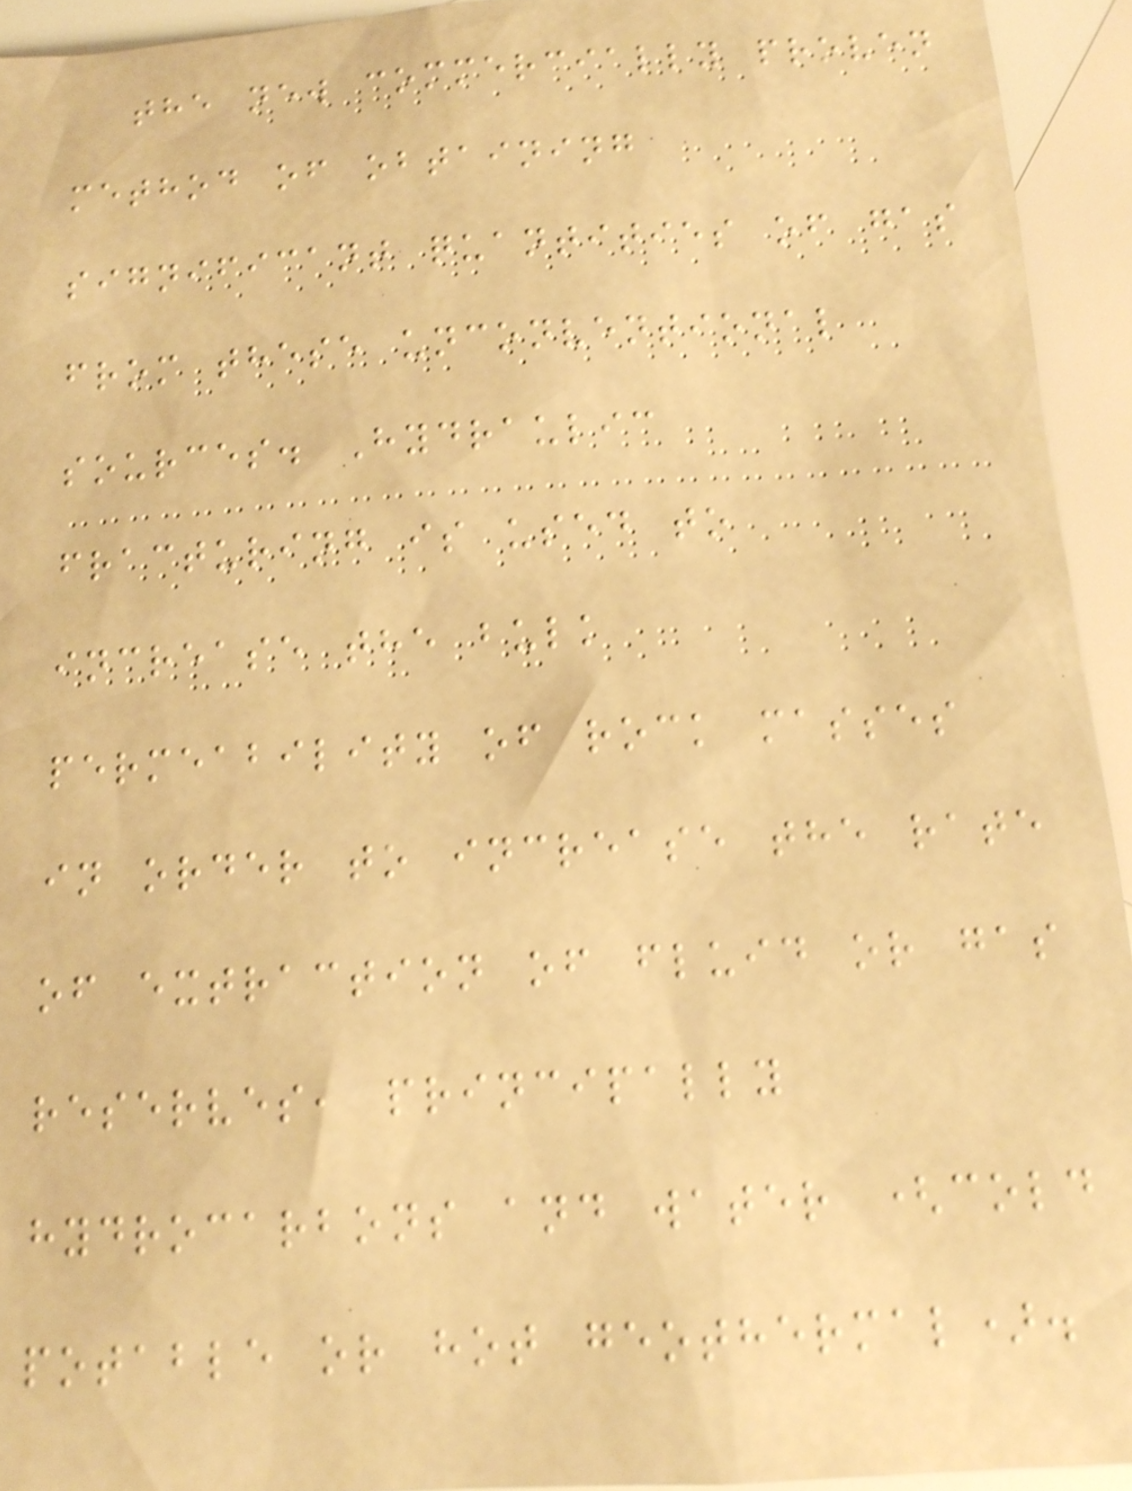the new commercially proven
method of obtaining
significant quantities of gas
from these unconventional
sources. Hydraulic
fracturing is used to
increase the bulk
permeability of rock masses
in order to increase the rate
of extraction of fluid or gas
reserves, principally
hydrocarbons and water (cold
potable or hot geothermal).
